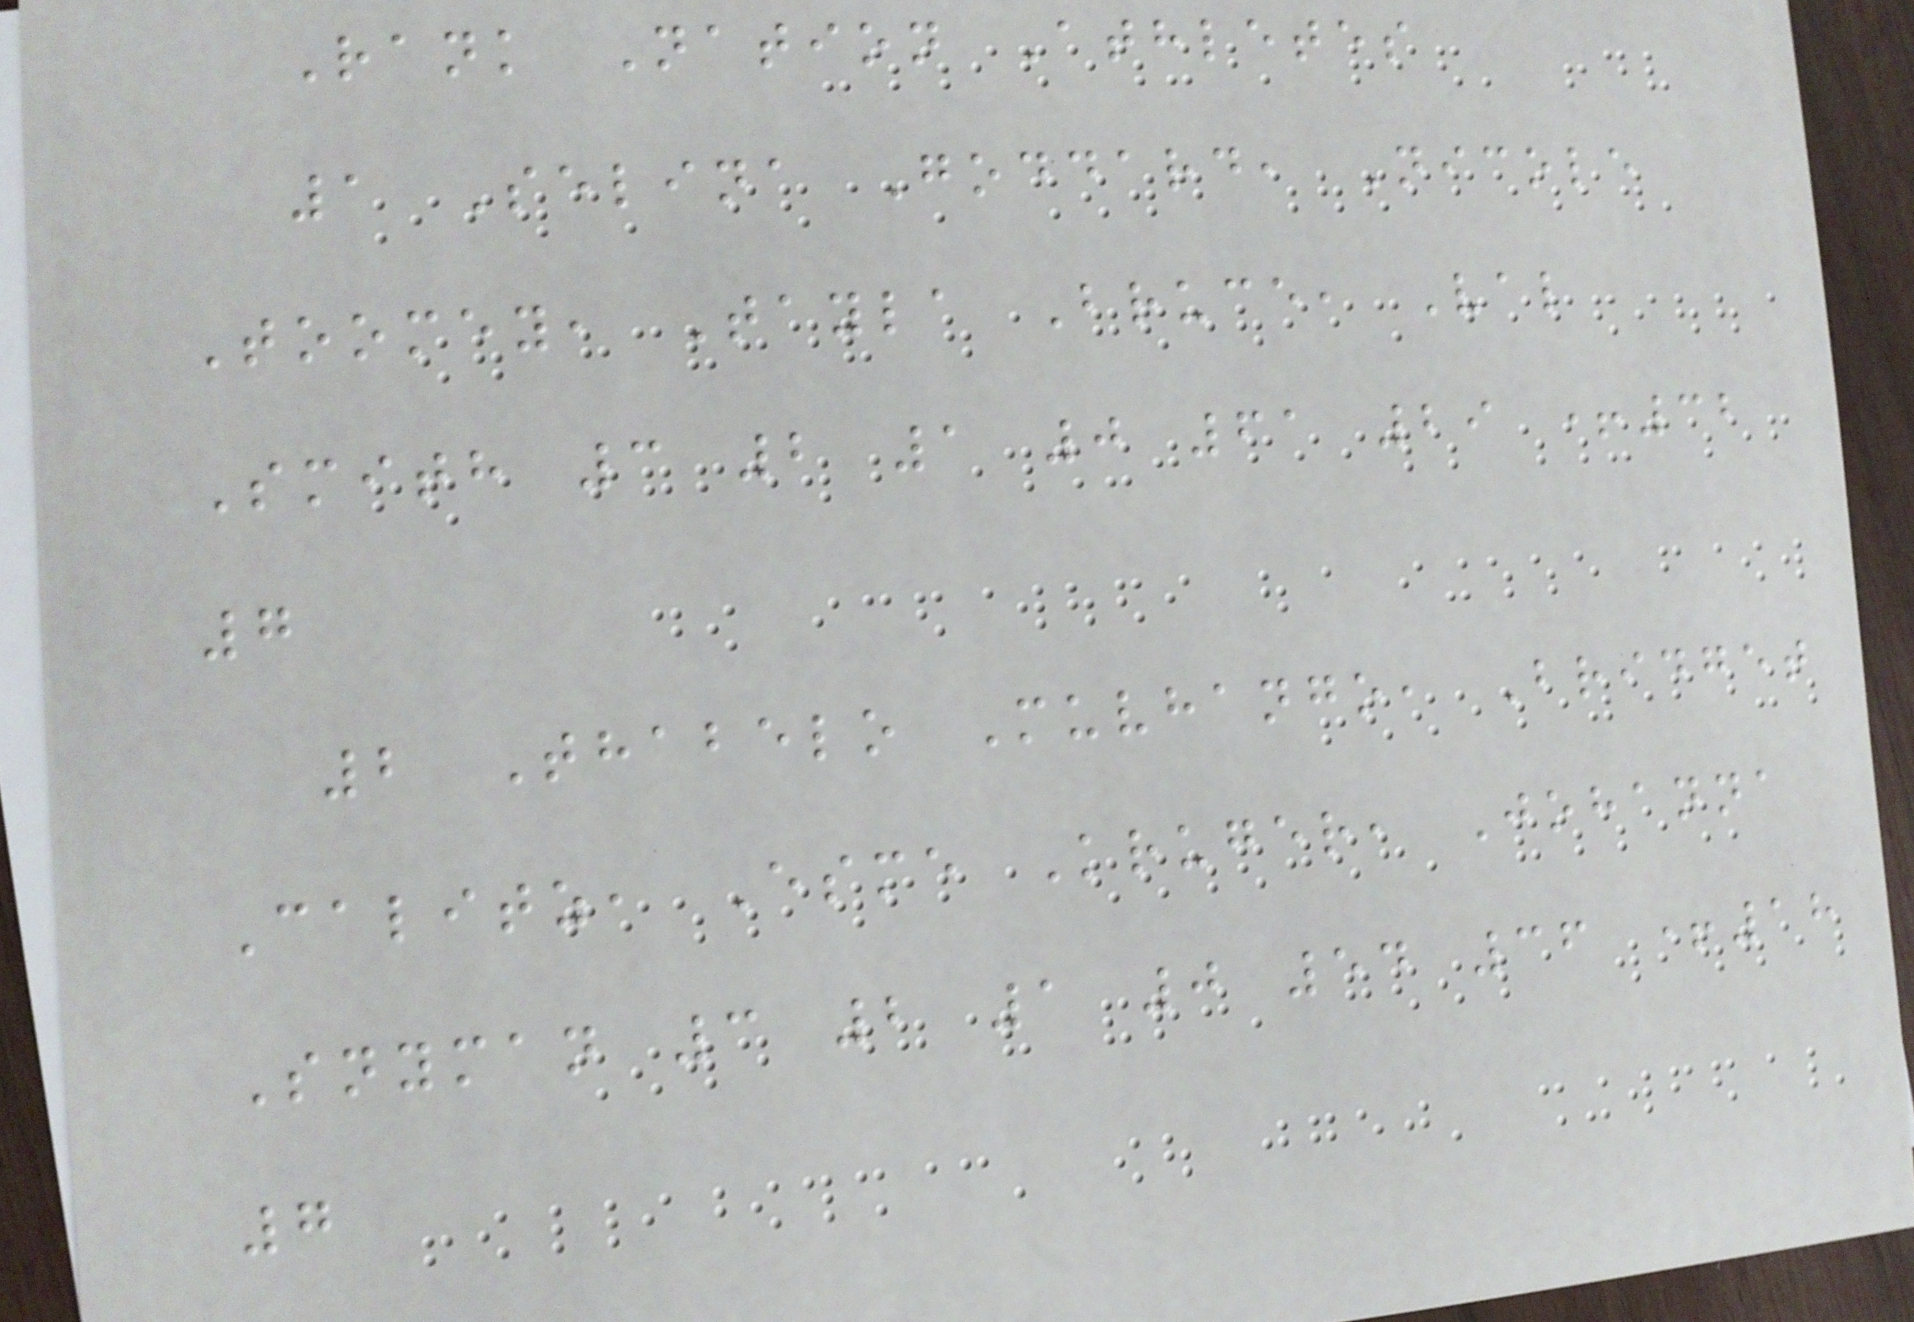Rank Nation Athletes
1 Selina Goddard, Nicole
Toomey, Tayla Bruce, Val
Smith 3 2 1 0 61 29 +32
7
2 Thabelo Muvhango, Bridget
Calitz, Esme Kruger, Johanna
Snyman 3 2 1 0 54 36 +18
7
